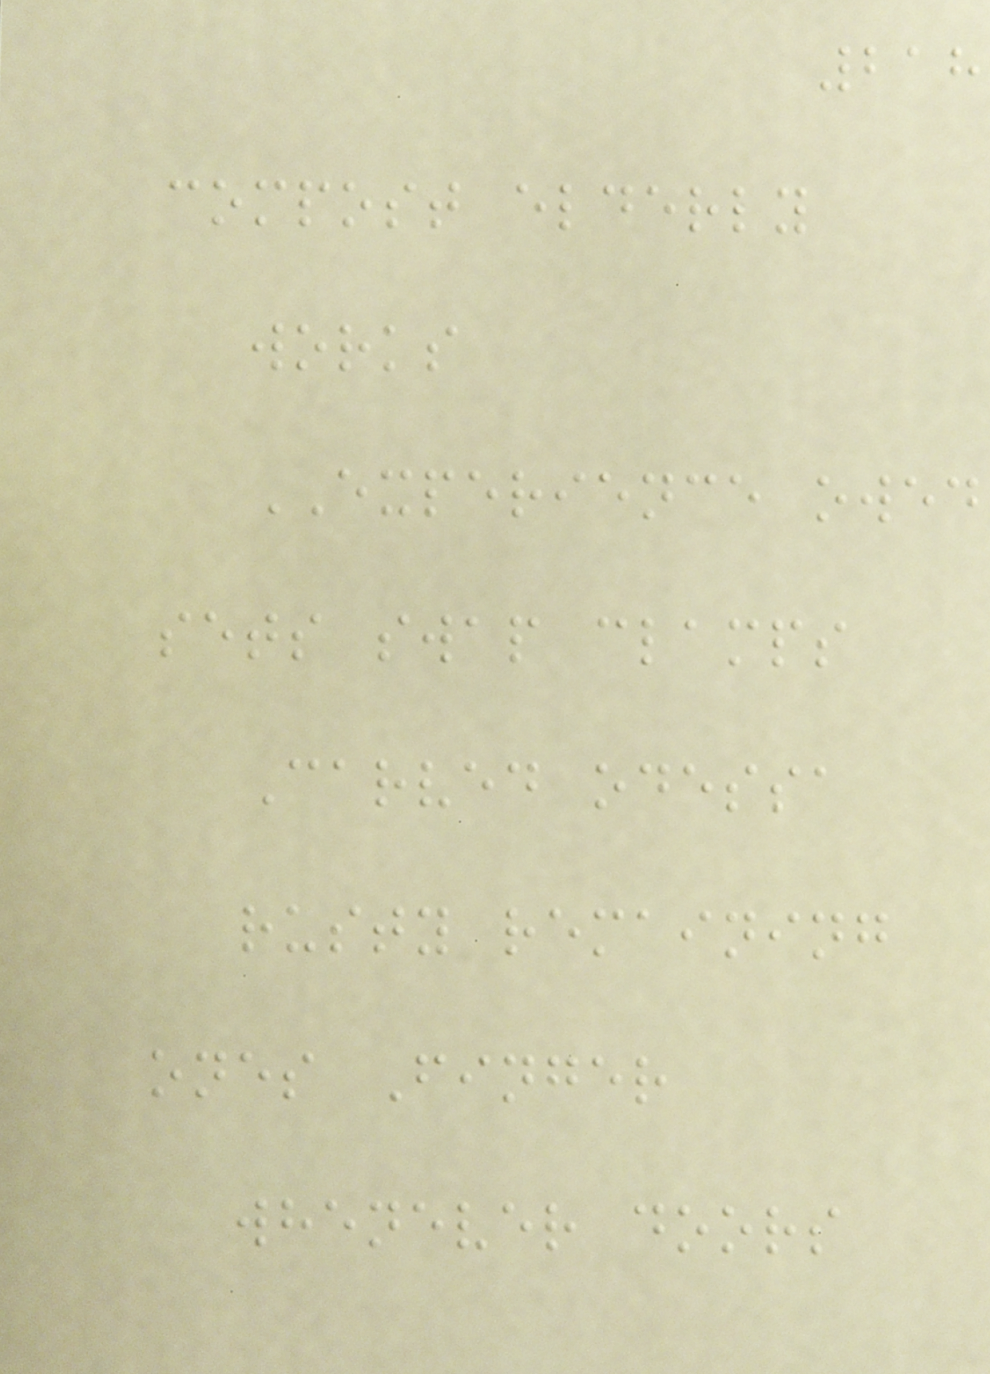218
compost elderly
works
EXPERIENCE owed
sets swap clamps
Carved odessa
rusty remaining
ones Finger
whenever doors
